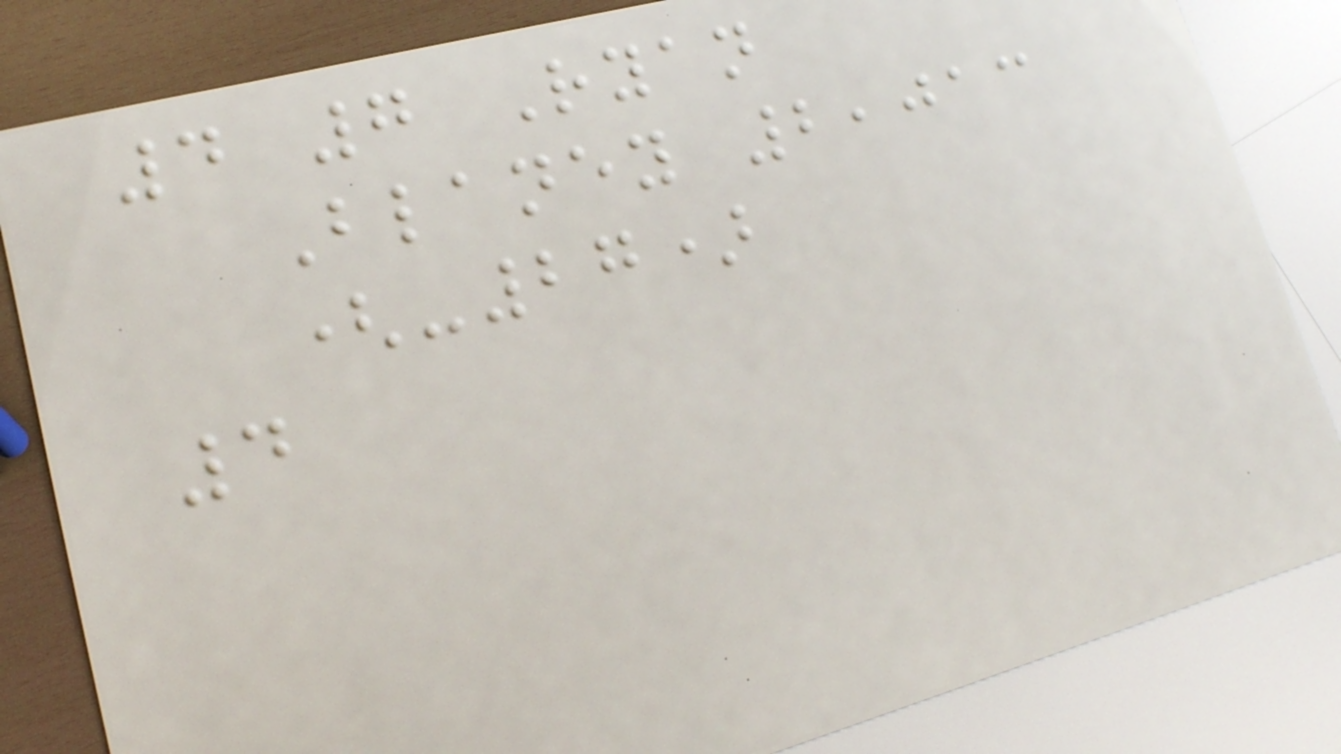4 7 Ryan
Blaney 2,013
(-27)
4
